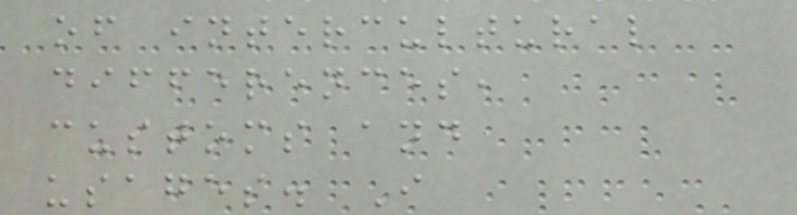of intercultural
differences,
customs and
usages. I
